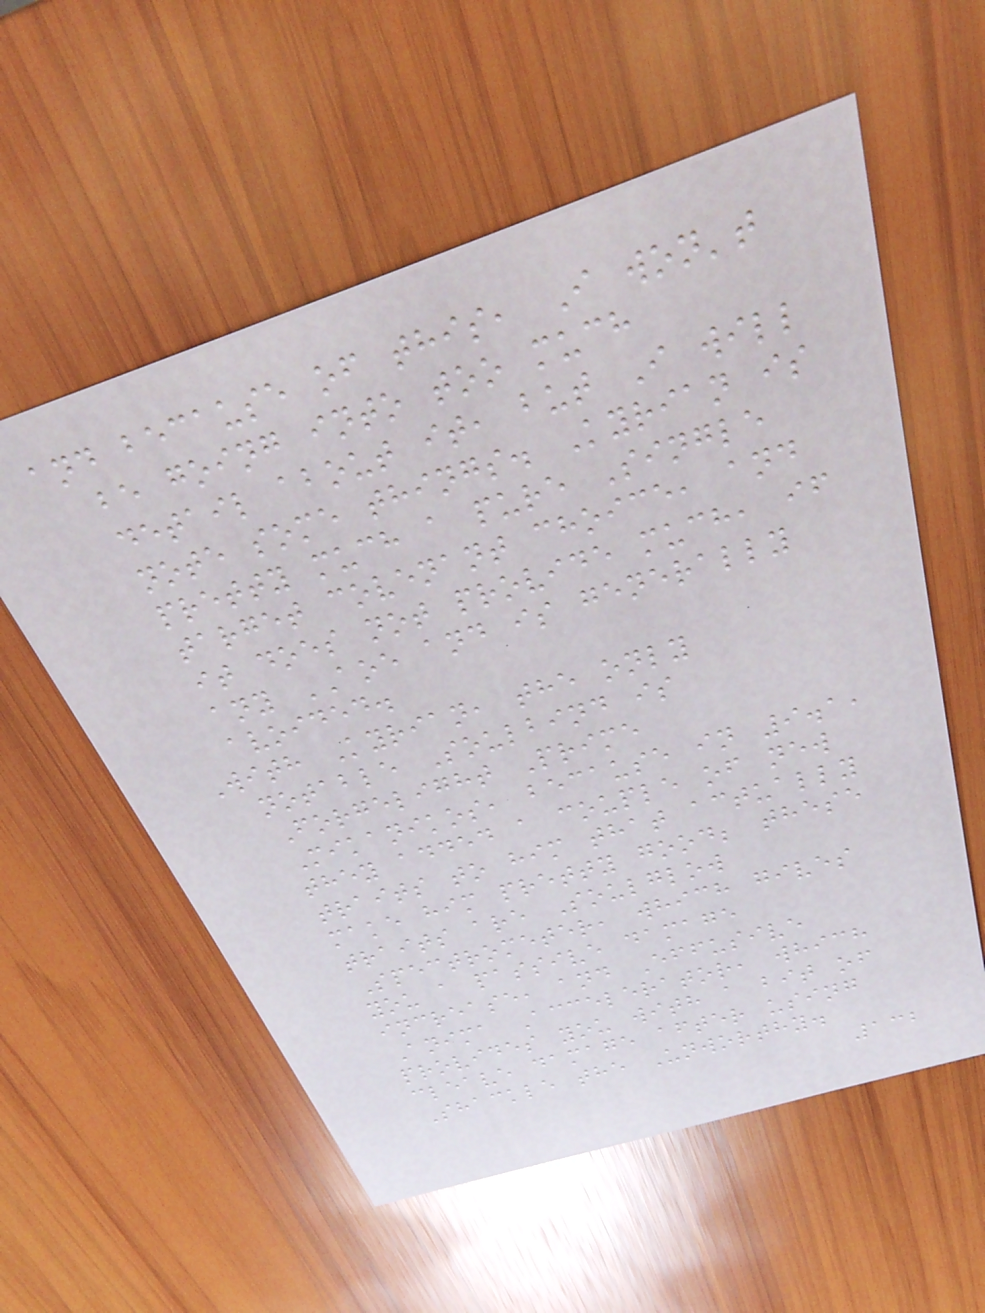and because of this, I won't
be going into too much
detail about it, but I will
note some things. Kyrian is
pretty much a pure Single
target covenant choice, and
it does not provide much, if
any AOE and is generally
avoided.
With Kyrian, the only
notable Soulbind is
Forgelight Prime
Mikanikos, because in 9.1,
they added a couple of new
traits to him that actually
make him pretty good; these
traits are Soulglow
Spectrometer, which gives
you a passive damage
increase, and Effusive
Anima Accelerator, which
provides you with a bit of
cleave damage after using
Shackle the Unworthy.
132
